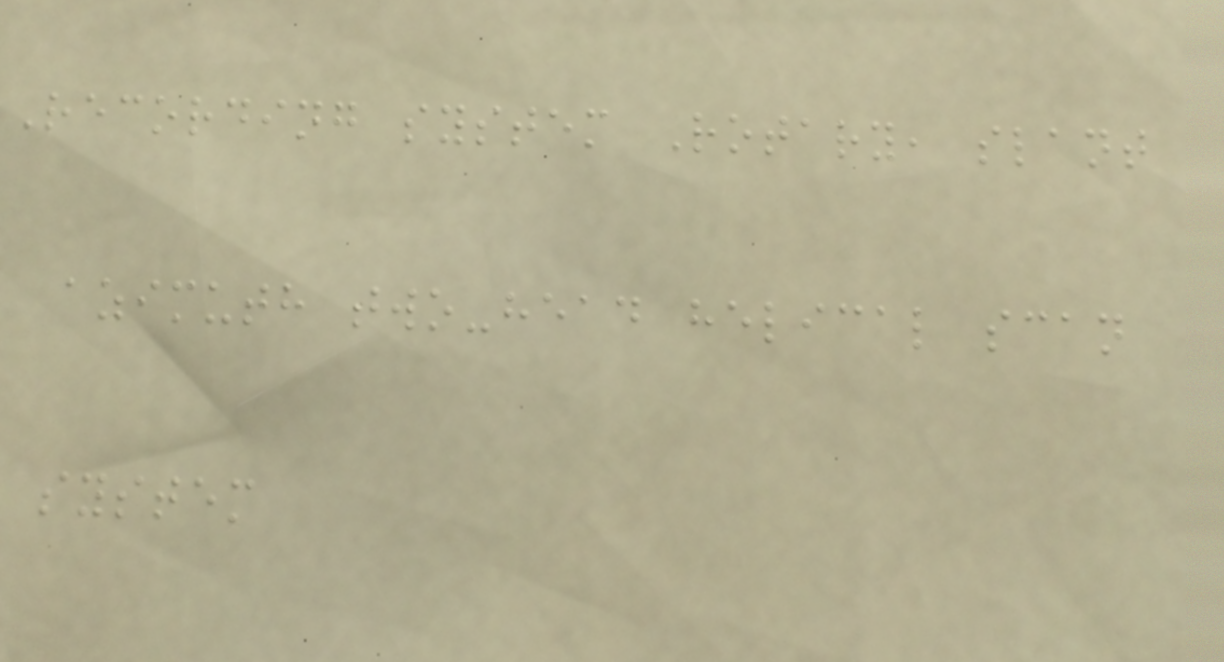Recording system Rotary, slant
azimuth two-head helical scan
system
